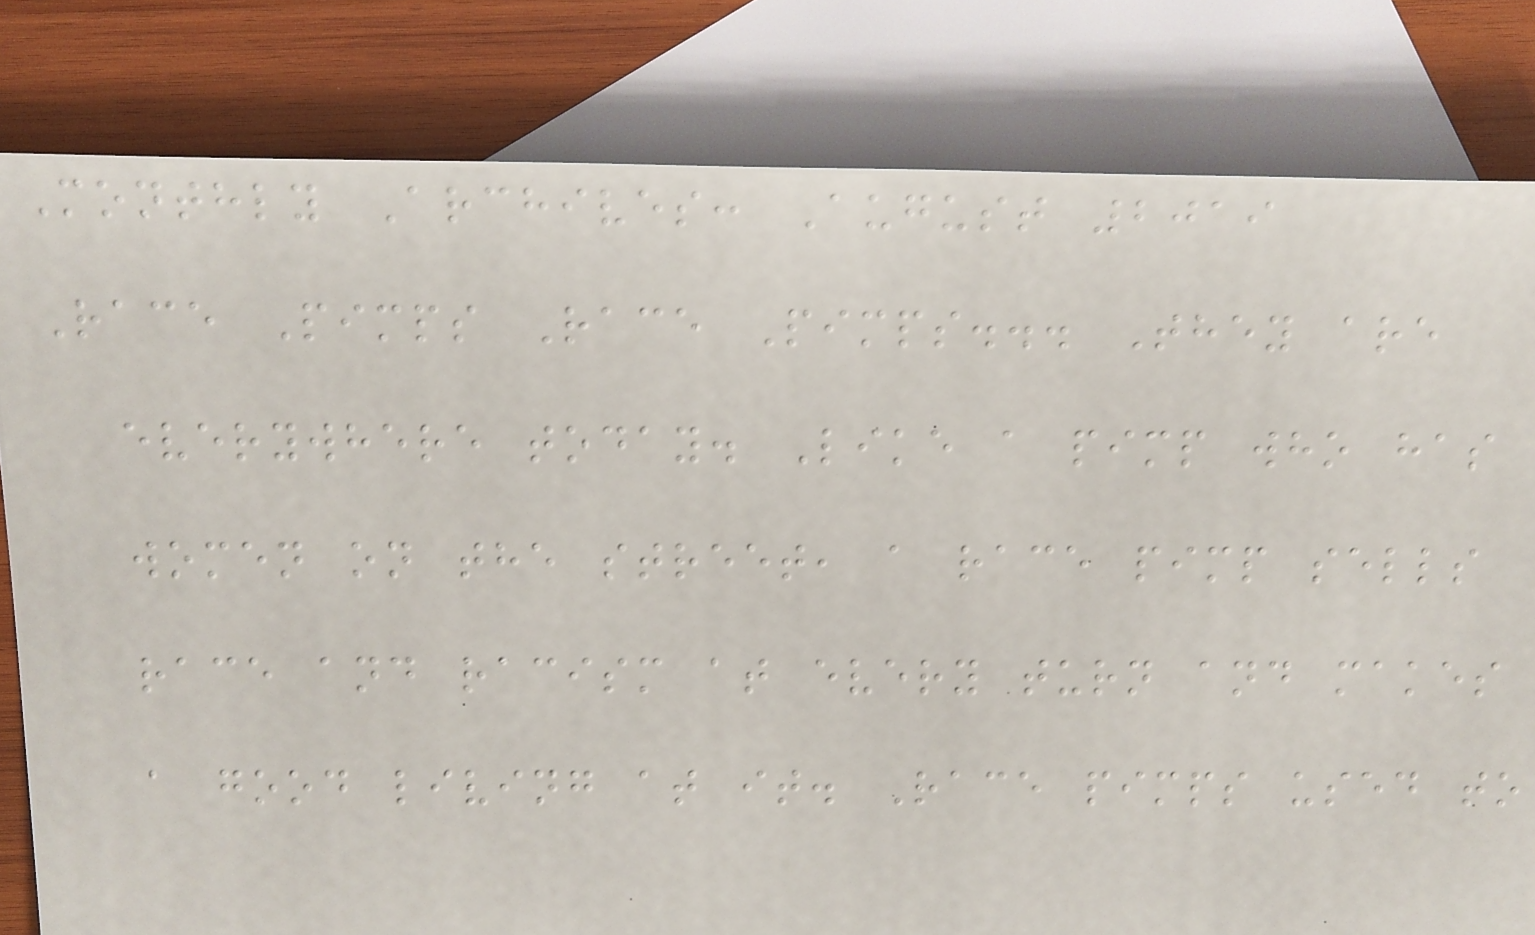Monthly Archives: August 2019
Race Pimps Race Pimps... They are
everywhere today. Like a pimp who has
women on the street, a race pimp sells
race and racism at every turn and makes
a good living at it. Race pimps used to
